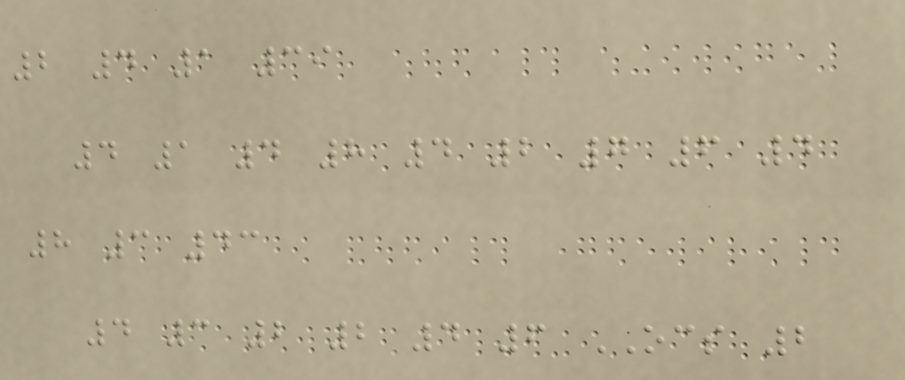2 4 1 39
4 1 4 8 4 2 7 6 4
8 3 43
4 3 2 2 4 6 OCS 2
